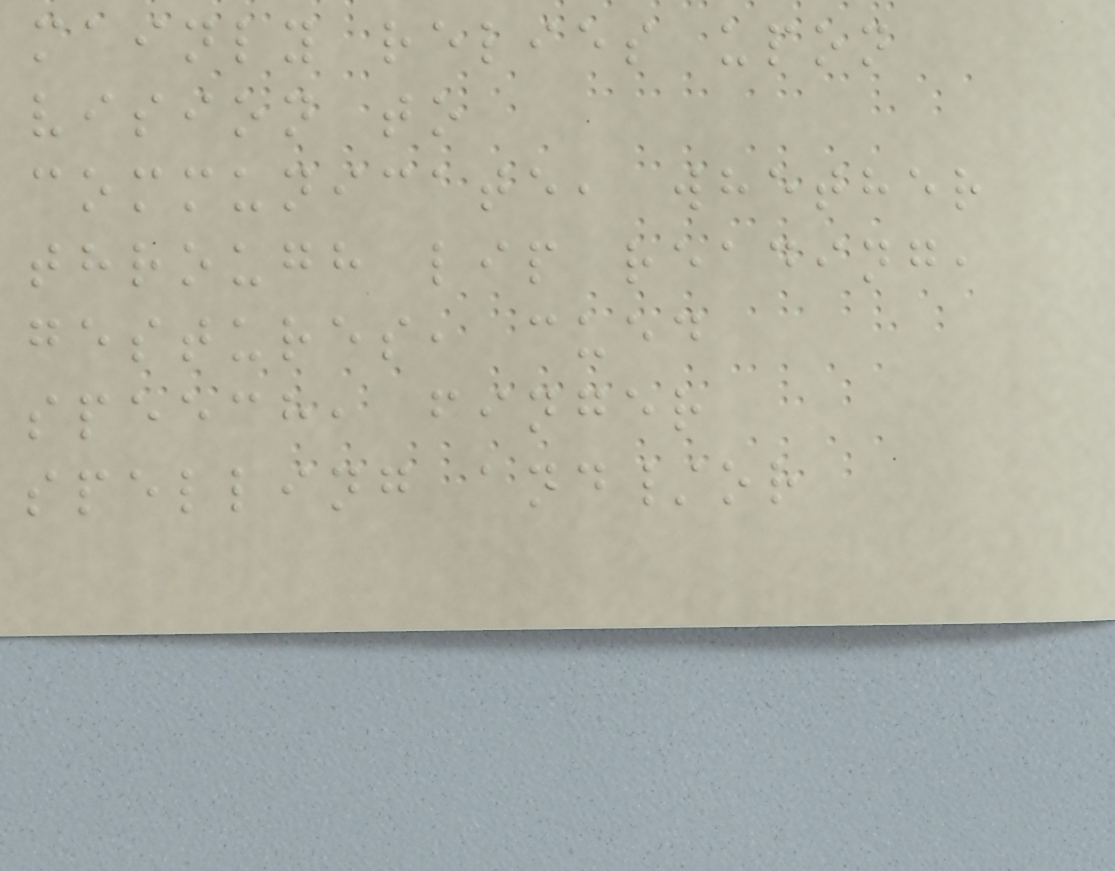mainly relies upon
vision to
communicate, whether
through lip reading,
gestures, cued
speech, finger
spelling and/or
